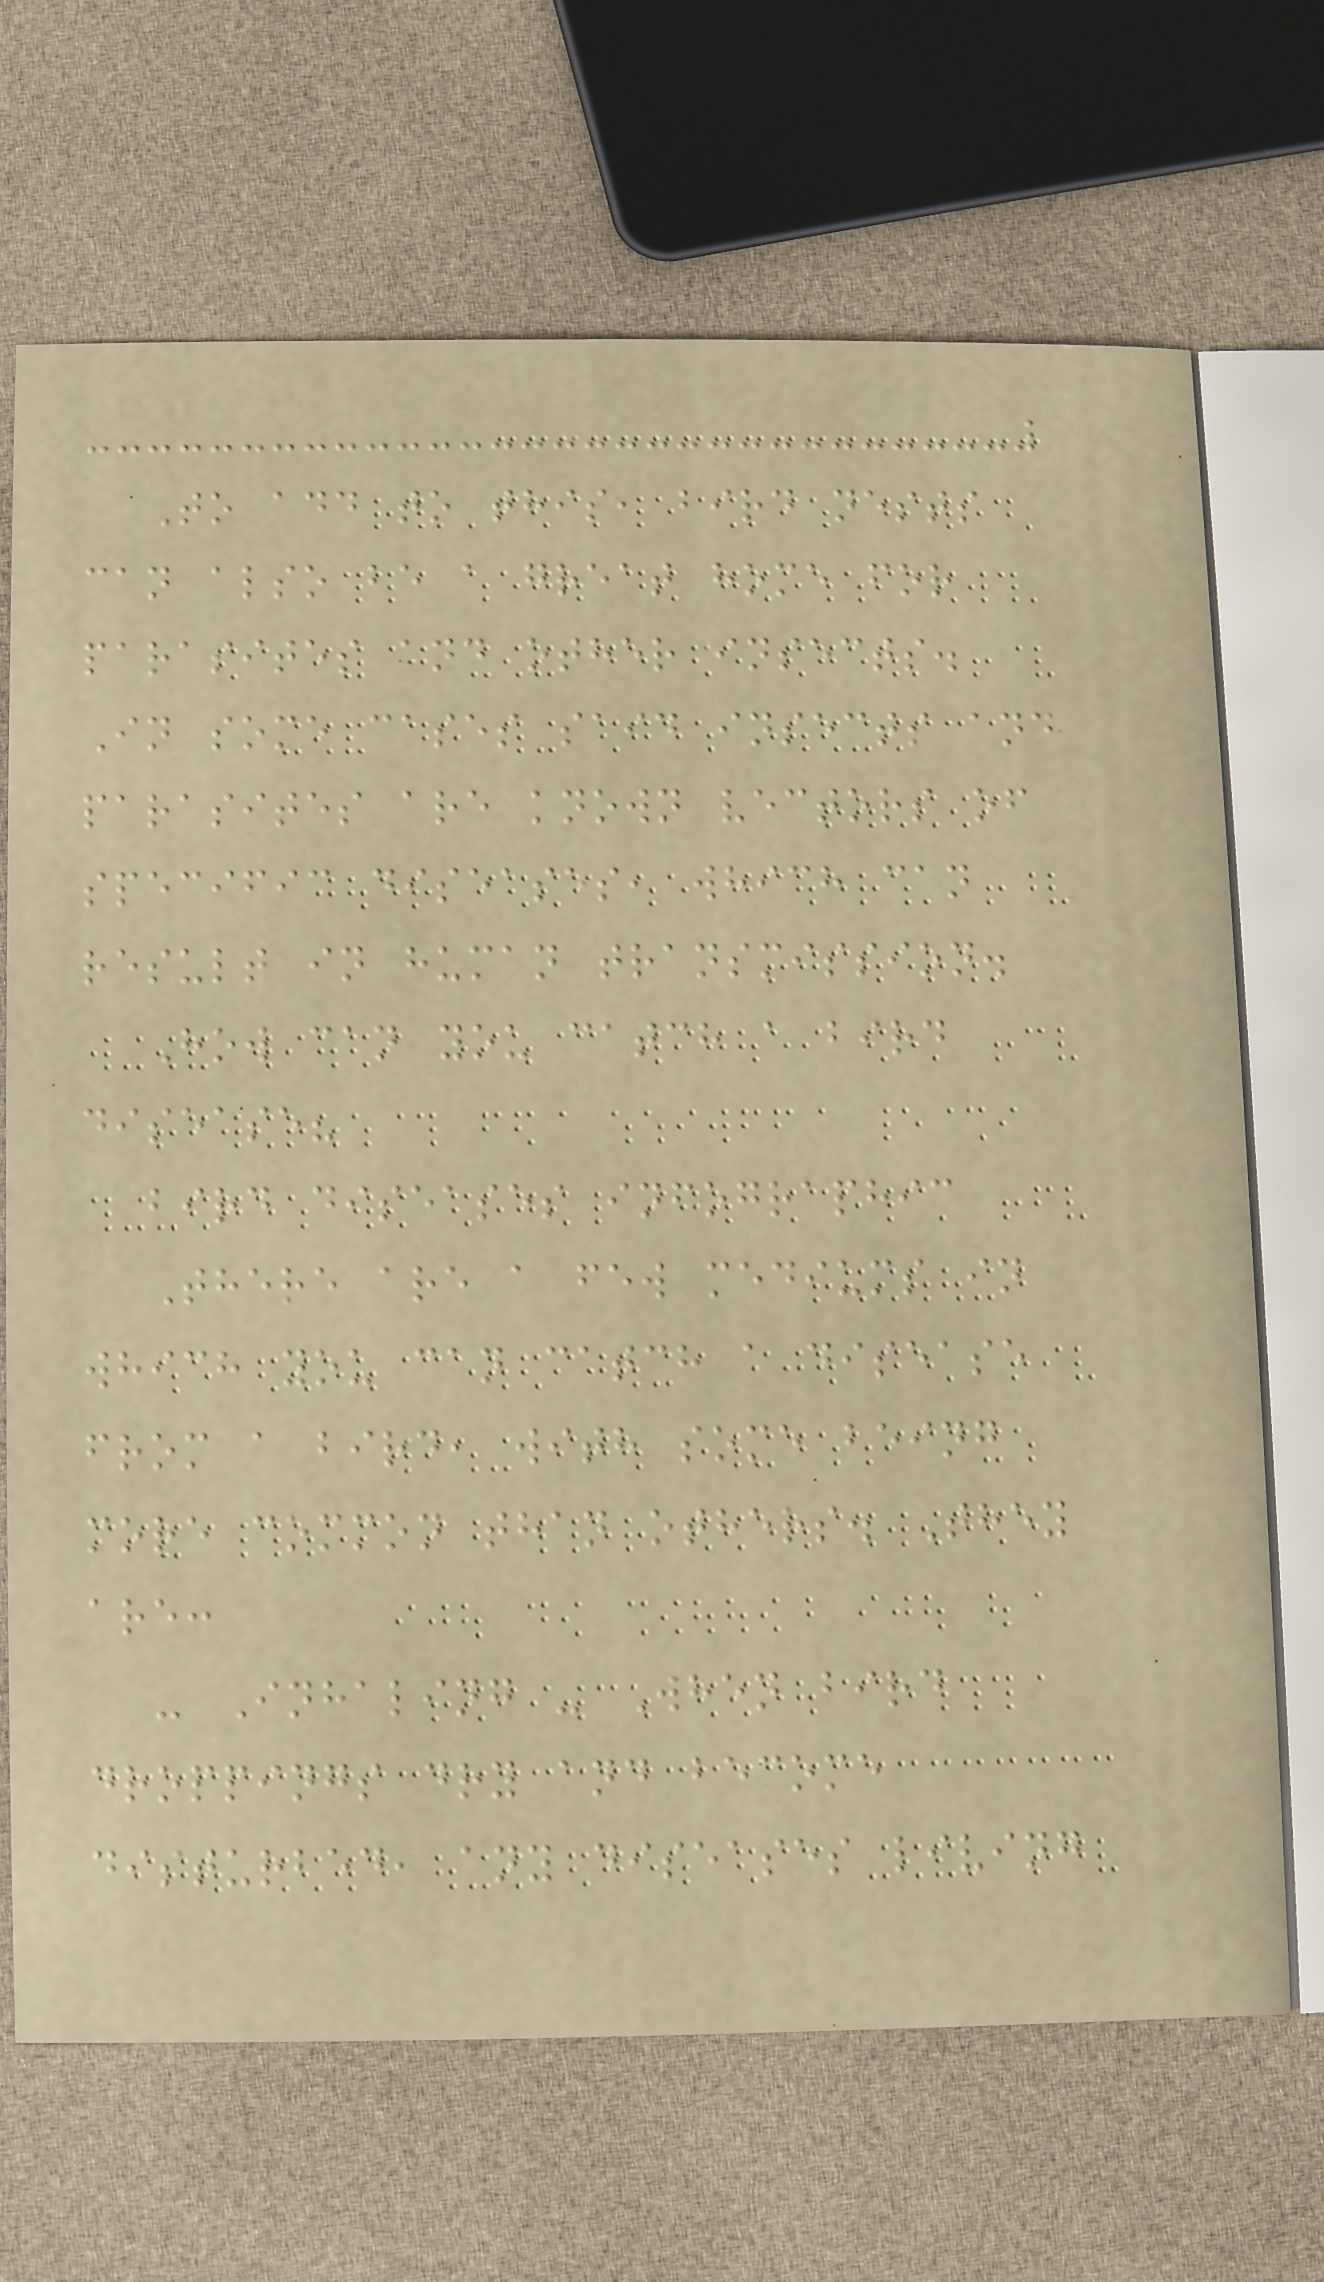To add to this, bird nests
can also be a great home for
parasites and other insects.
In some cases said insects and
parasites are known vectors of
specific diseases, which can
result in human transmission.
How can you catch a bird
disease?
bird diseases infographic
There are a few mediums in
which you can catch a disease
from a bird, with some being
more common than others. They
are:
- Inhaling - When bird
droppings dry and become
disturbed, any diseases living
